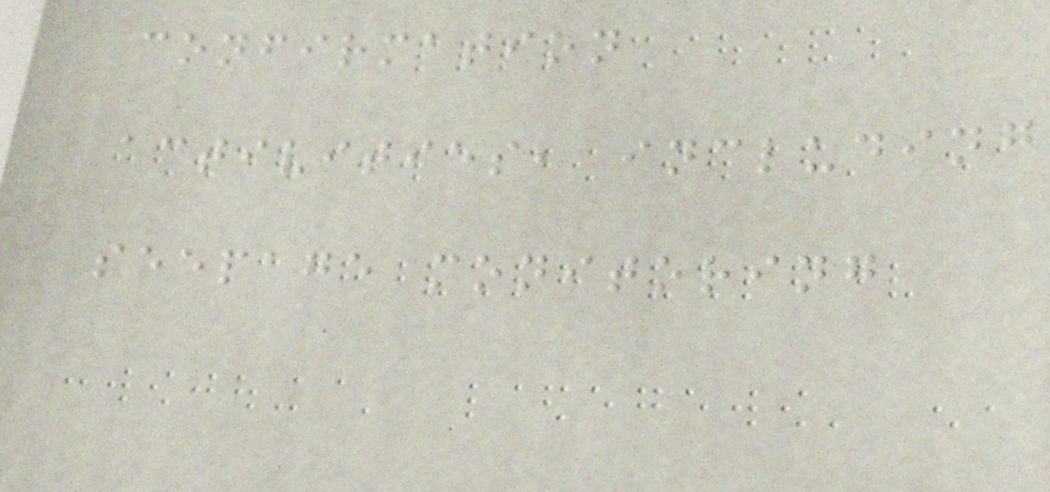confirmation
activities, including
seepage monitoring
